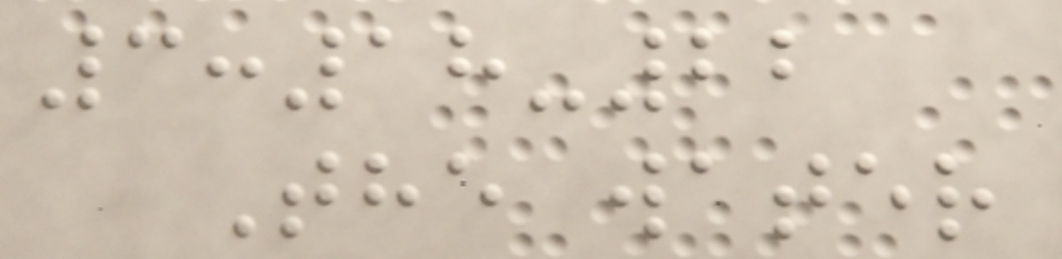3:18-22
The water
